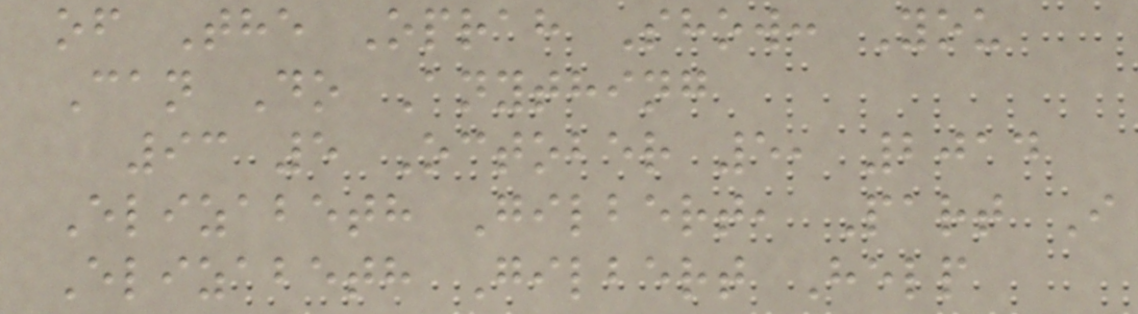of The Oprah Show: You
Can Do Anything
93 5 October 5, 2014
Elizabeth Gilbert, Part I
Elizabeth Gilbert Help
